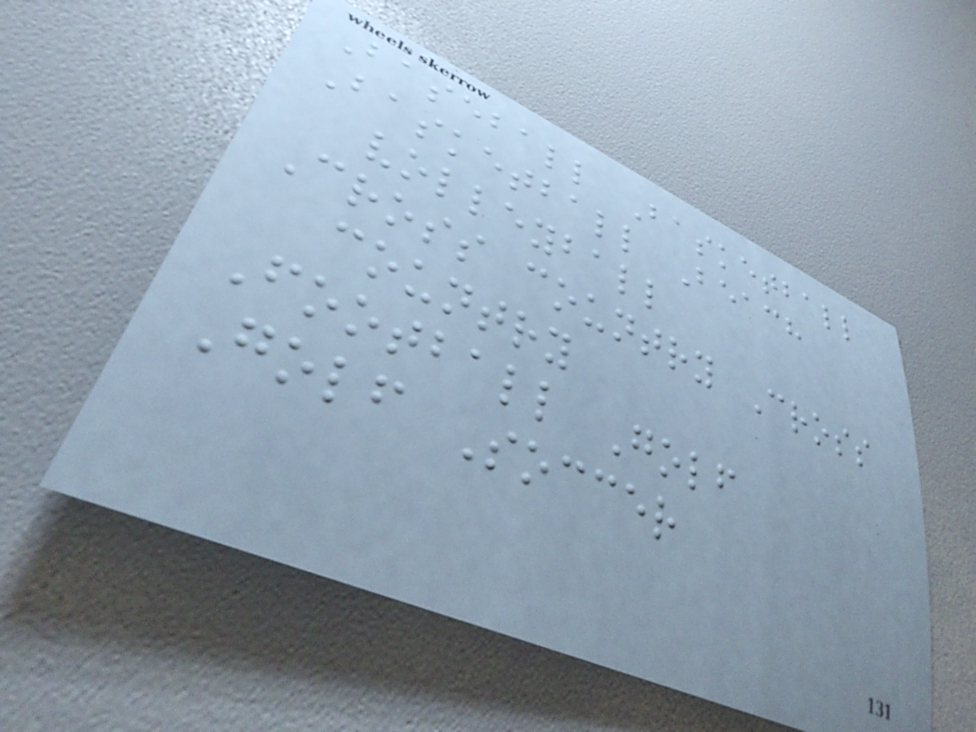Baseball Basketball
Basketball Beach
volleyball
Cross country Cross
country
Football Golf
Golf Soccer
